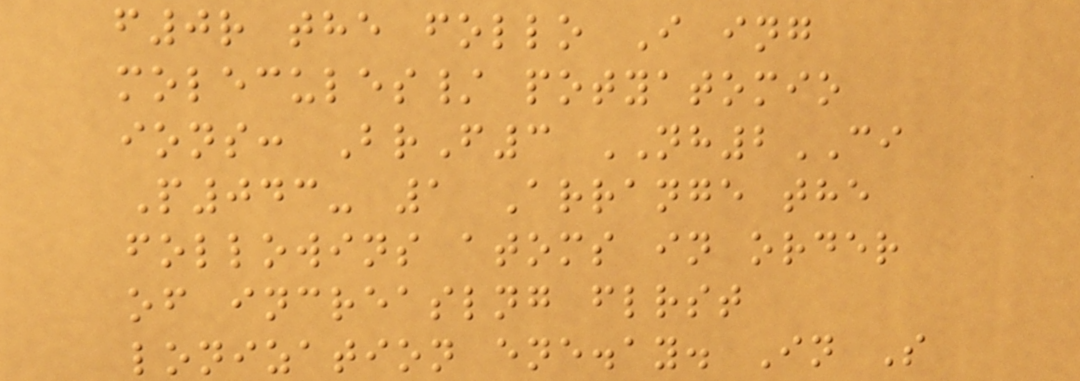f0r the follo I ing
molecules/ potyatomio
ions: BrF3 NH2CI
P043- 1 Arrange the
followins atoms in order
of increaslng flrst
lonization ene.ay. In S
